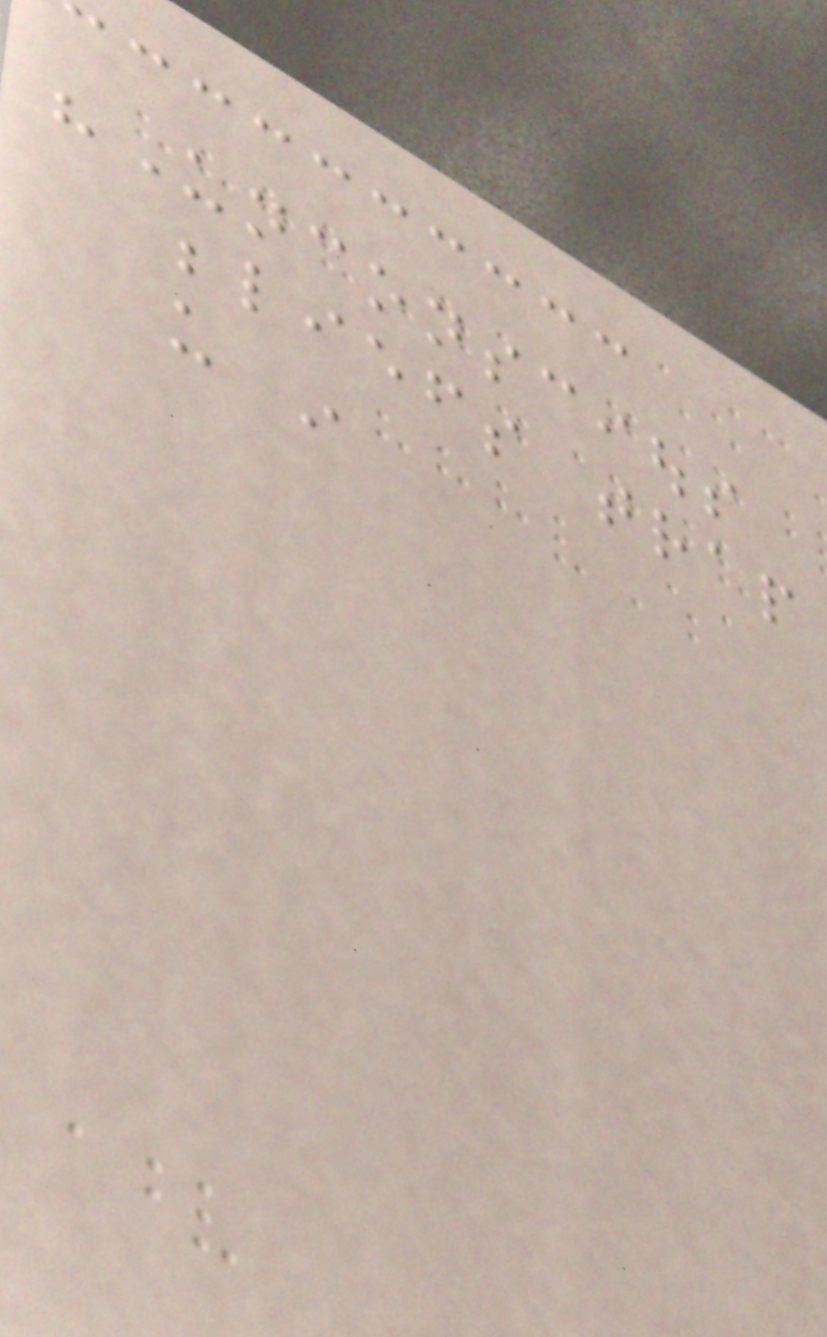"Unconscious
beliefs trap
us in
